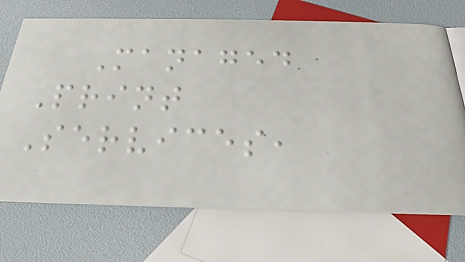Managed
Print
Services,
